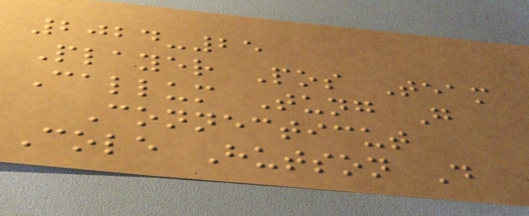2024-25
Player Pos Team
Callum Tung G
Connecticut
Cole Hutson D
